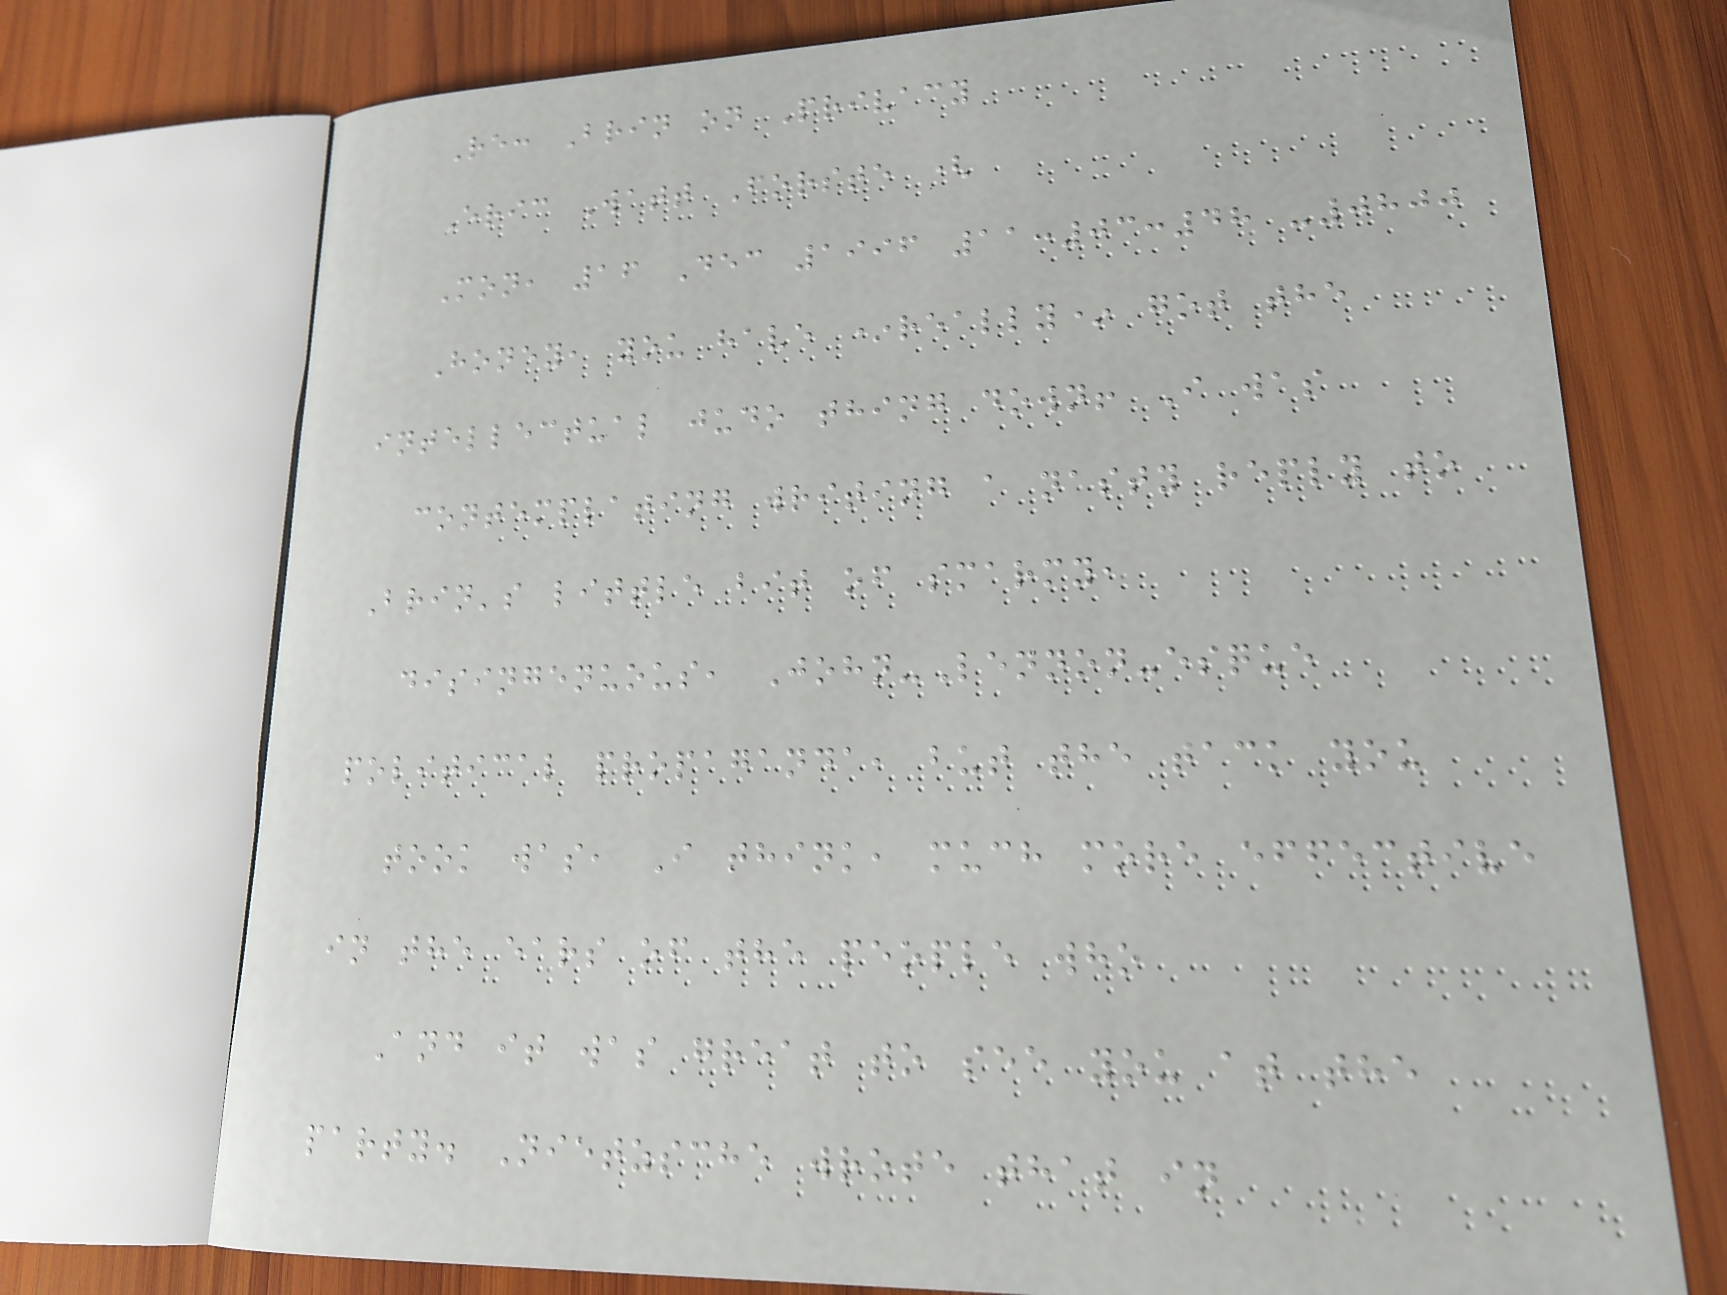Re: Brin on Privacy
Eric Watt Forste (
Mon, 16 Dec 1996 11:03:48 -0800
Honey, you have *really* got the
intellectual judo thing down! I was
contemplating writing a nasty reply to
Brin's little bit of smarmy,
disingenuous, John-Lennon-esque
political propaganda, but the tack you
took was, I think, much more effective
in the ears of the people who
And it was great to see you at the
party. Nietzsche wrote that in
